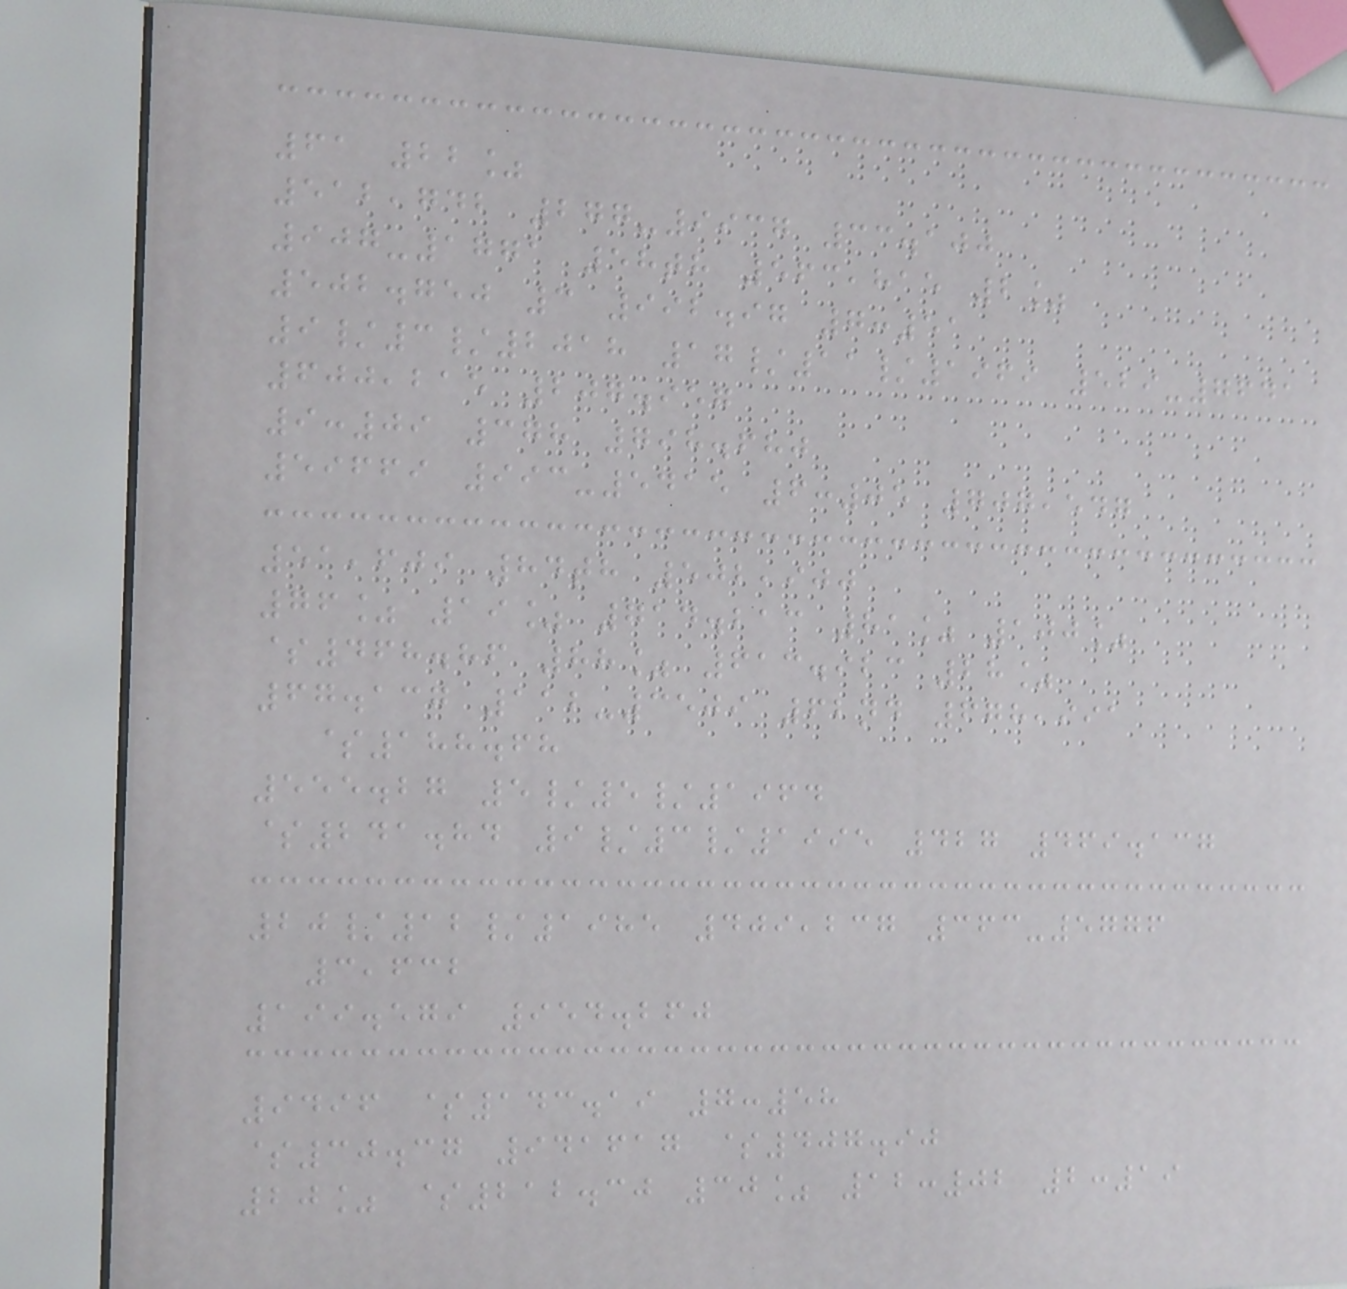61 22%
512,742 277-9937 33.100
907-1771 58th 563,815 2%
502.750 3 992.97 7:51
9/3/2018 17/11/1969 529-7641
600,215 207.957
9:09 378 798.680
59669 993-5415 6:05 707,547
51,609 84th 502,900
76% 19% 714.213 81% 100%
$468.86 88% 613.923 28%
67.137 112-3509 62nd 678,991
$188.68
555.27 5/5/1964
$241.84 9/3/1995 427 469.137
20/12/1985 409,237 363-5776
3,632
199.579 954.260
9496 $143.19 7:58
$30.37 941617 $407.90
20% $212.30 30% 12:02 2:19
